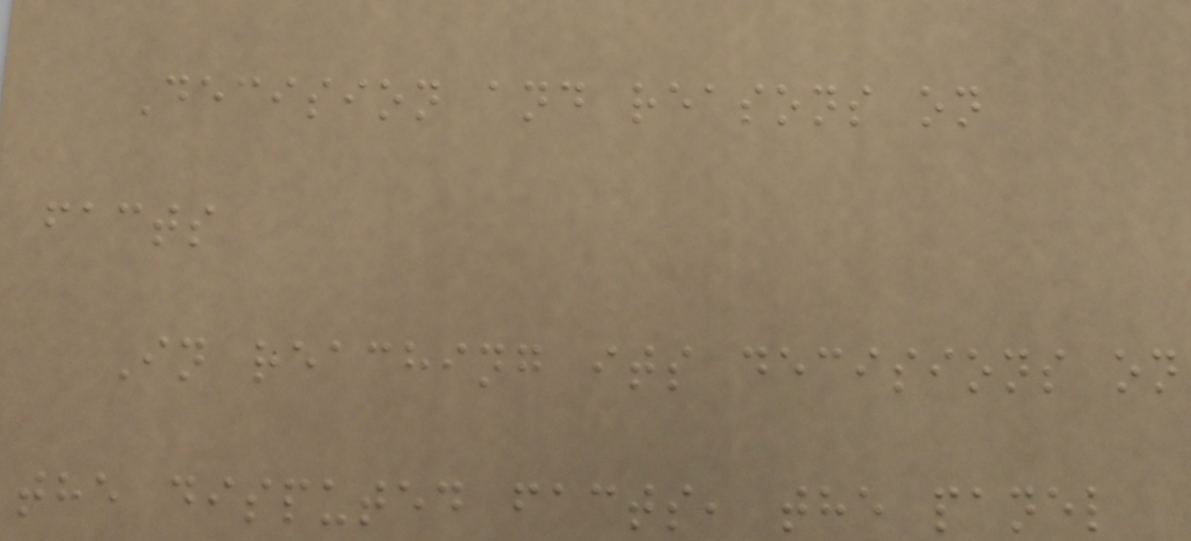Decision and reasons on
facts
In reaching its decisions on
the disputed facts, the panel
